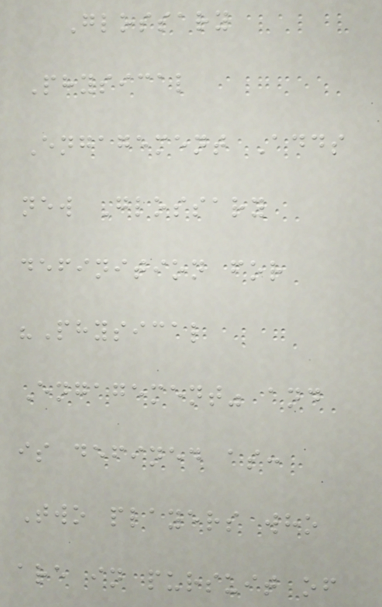Glossary
Physical
Engagement Adds
new Glossary
definition for
"Physical
Engagement" and
is defined as:
Two players who
are in pursuit of
